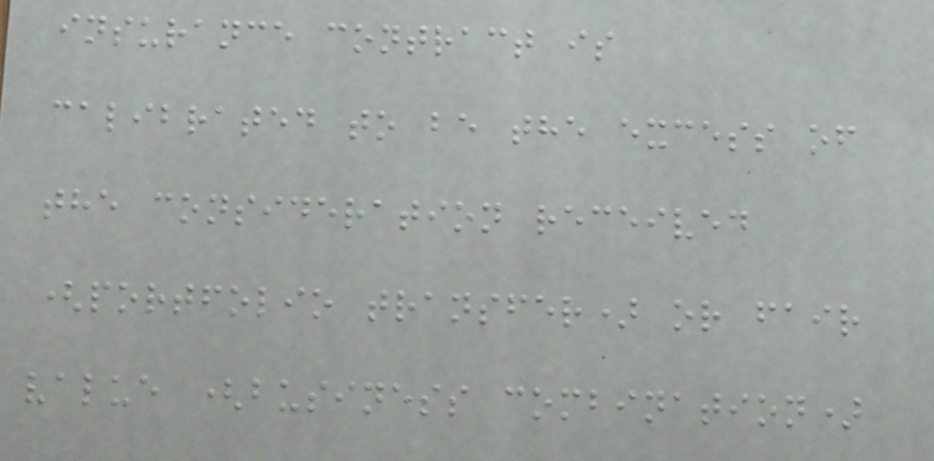insurance contract is
calibrated to be the excess of
the consideration received
(portfolio transfer) or fair
value (business combination)
